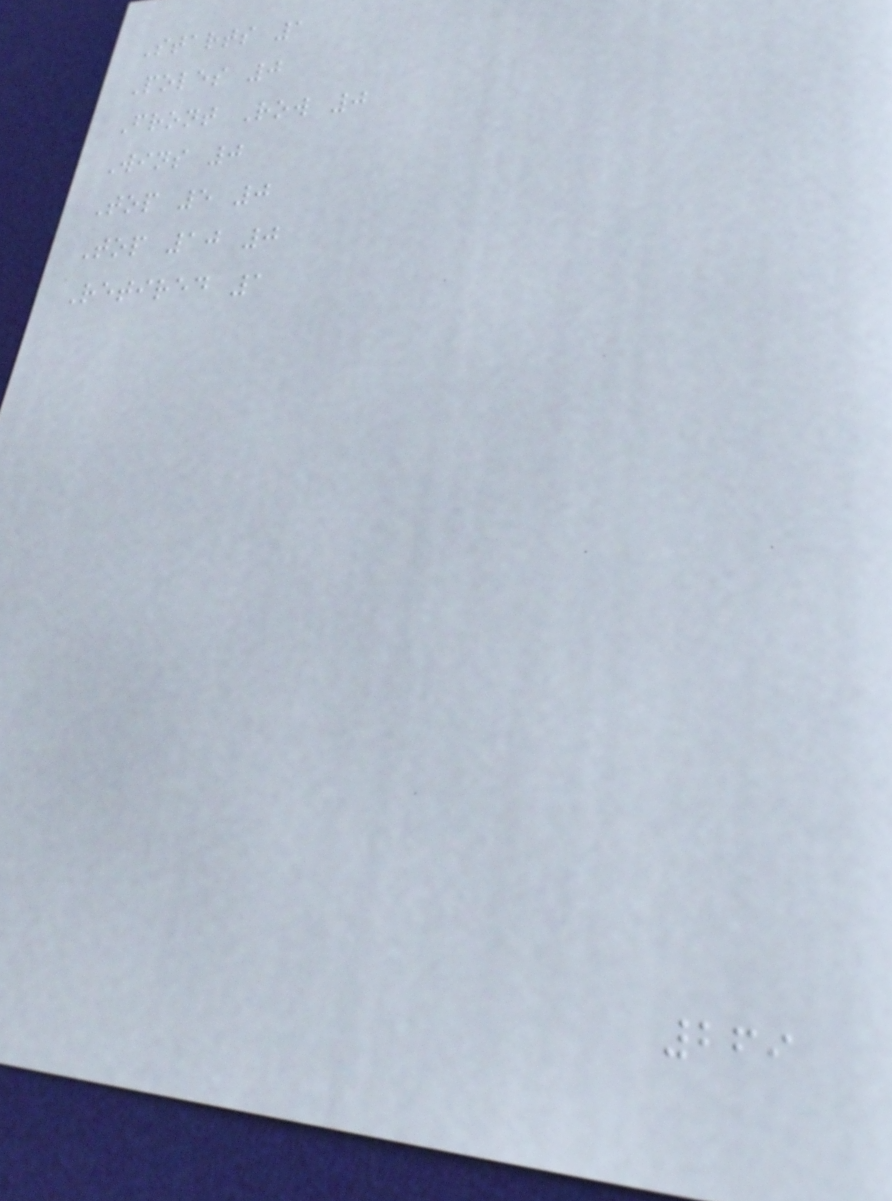Starts 1
Poles 0
Front Row 0
Wins 0
Top 5 0
Top 10 0
Retired 1
269
